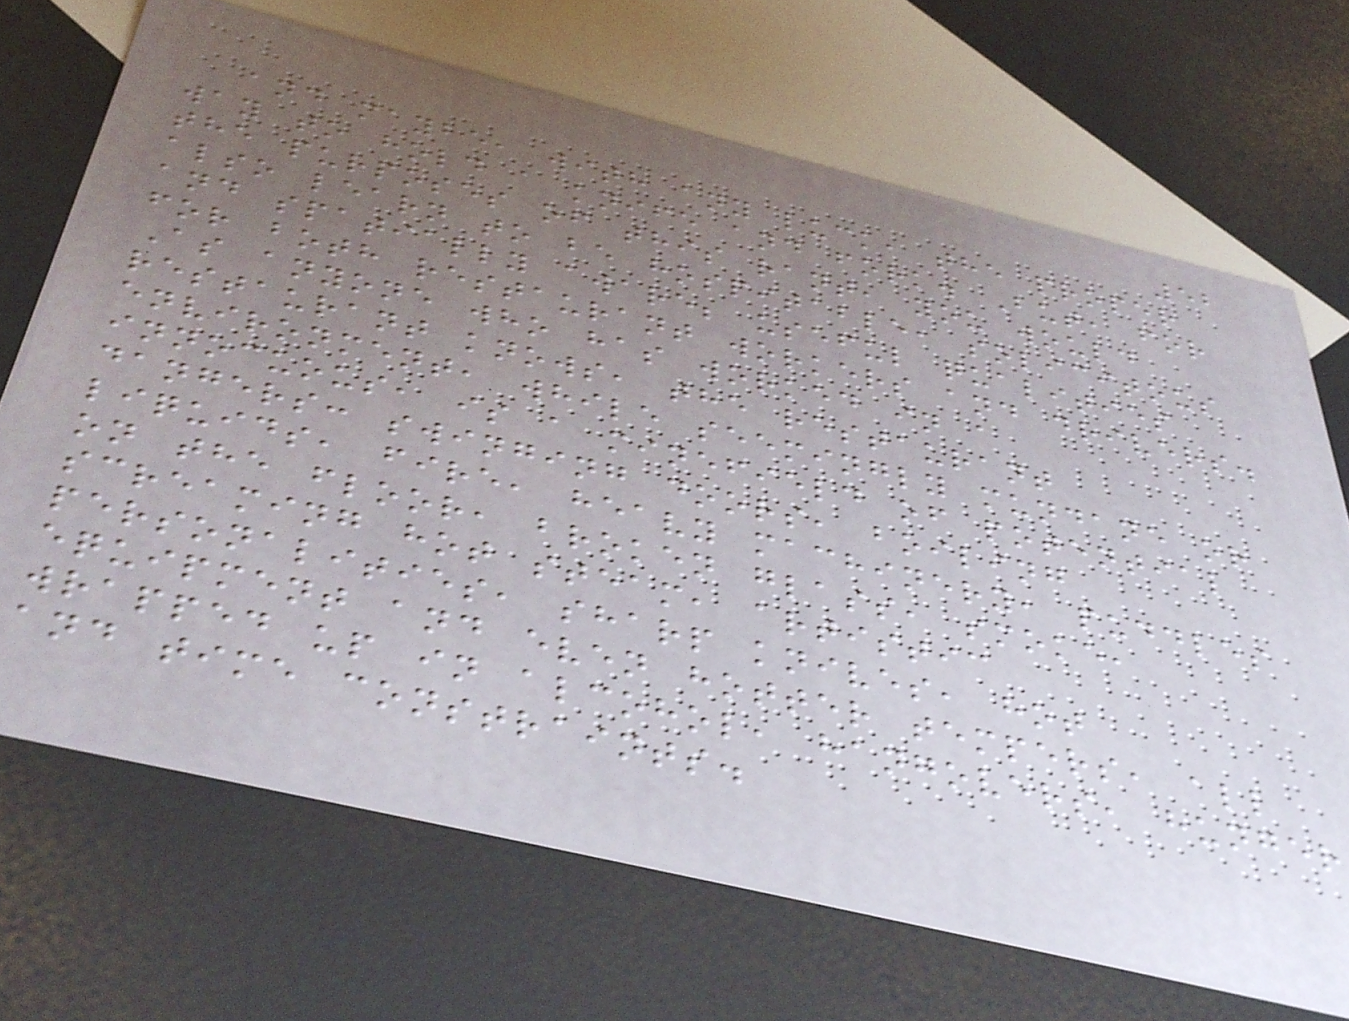52
and maybe, with any luck, the proper
way to hold a knife and fork. But, for
the purposes of this rant, you would
also learn to be hospitable, solicitous
and spatially aware; useful qualities
for both restaurant workers and drivers.
As anyone who has worked in a
restaurant knows, the restaurant
environment, while seemingly mundane or
innocuous, is a minefield of potential
dangers: swinging doors, boiling
liquids, fire, heavy machinery, puddles
on the floor, broken glass, smoke,
screaming hot steam, artistic
personalities, sharp knives, hot
equipment and even hotter tempers, all
wrapped up in alcohol, hangovers, hunger
and time constraints.
